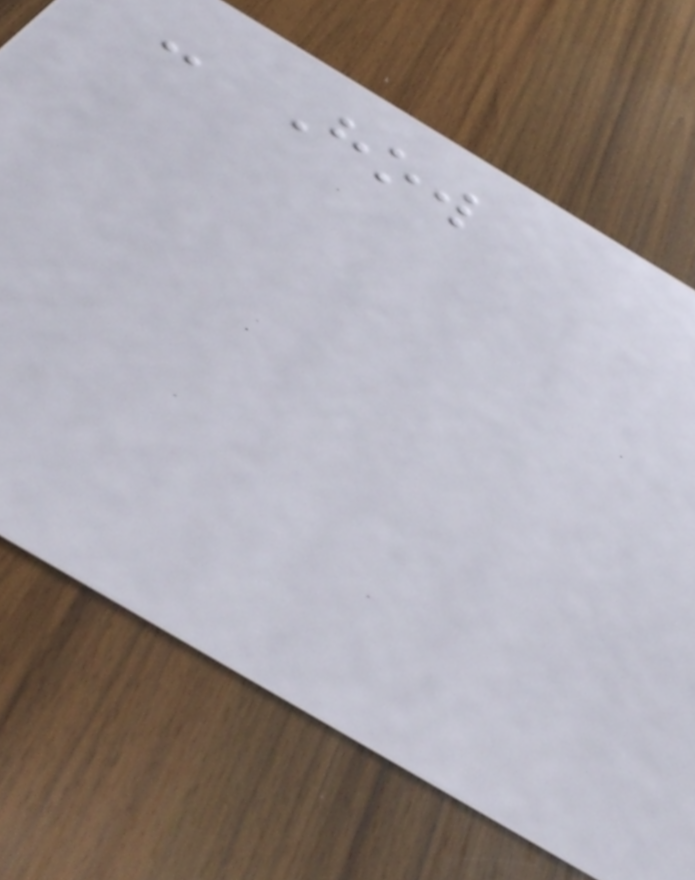- How
